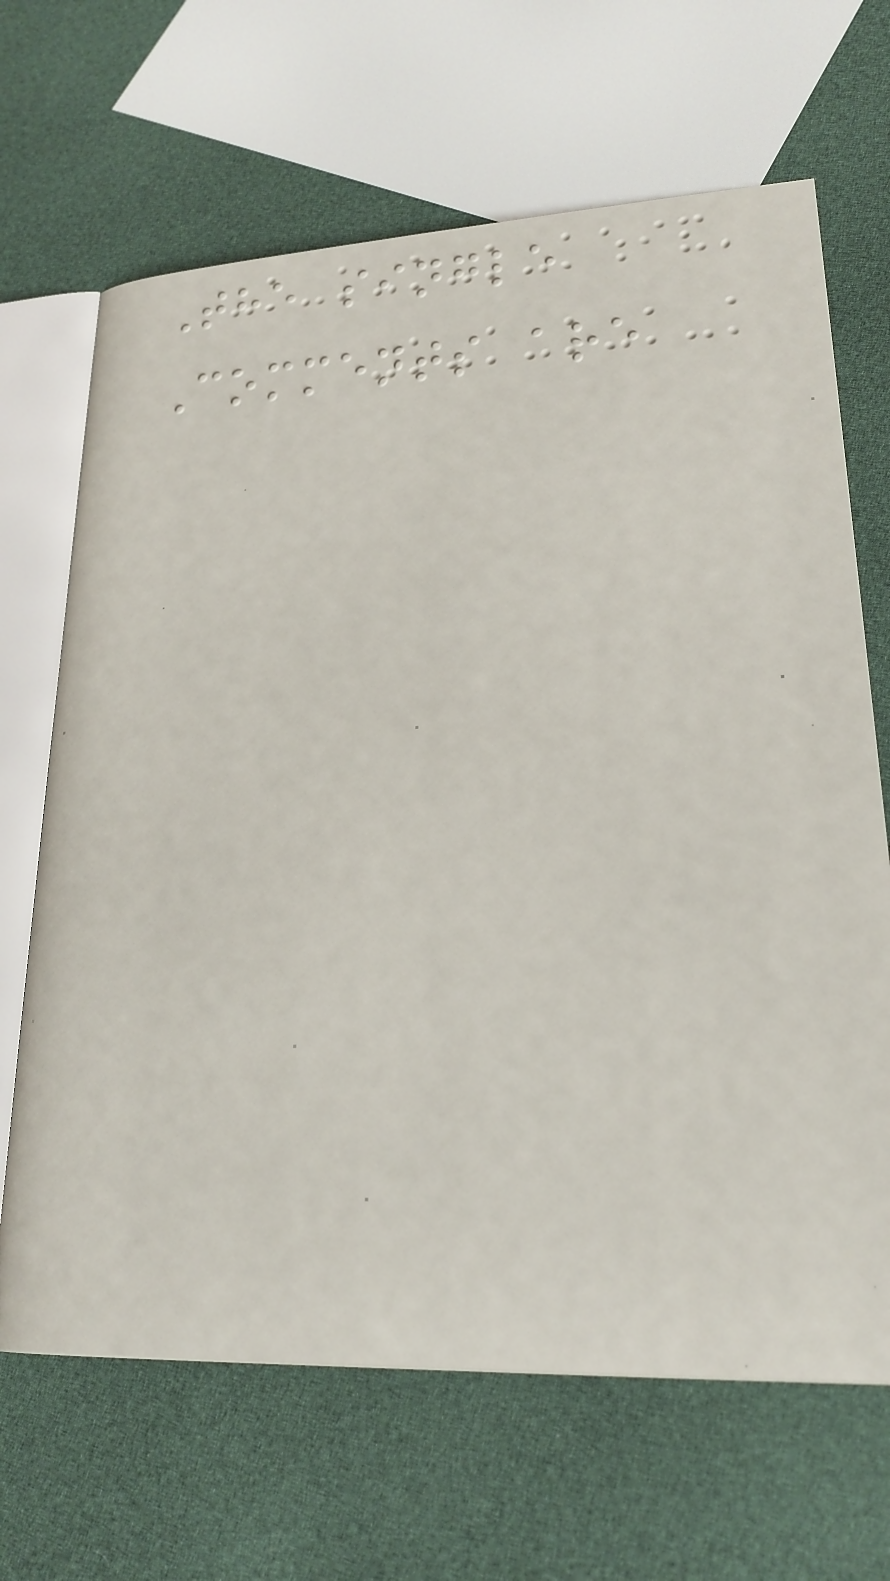The single
Comments are
